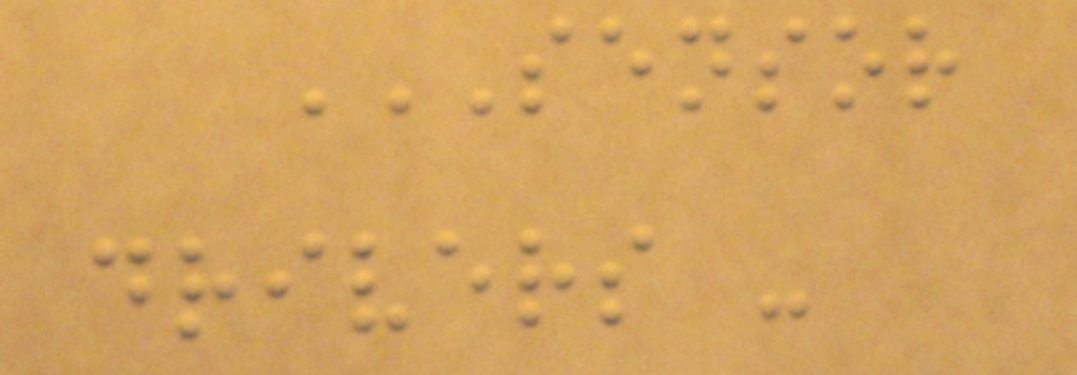SENSOR
DRIVERS -
